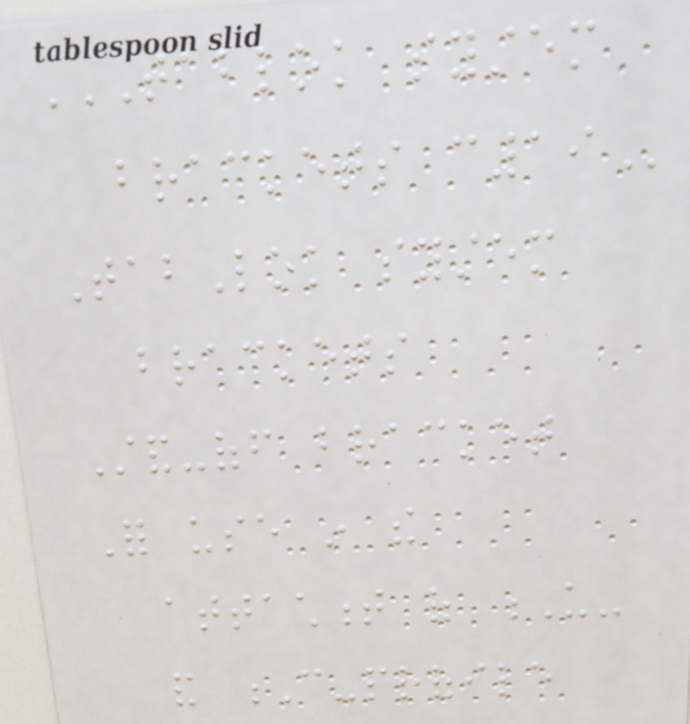TABLOK SYSTEM
BRACKETS C19
TabLok system
brackets
Stand-off bracket
For use in the
attachment of U-
and C-profile
